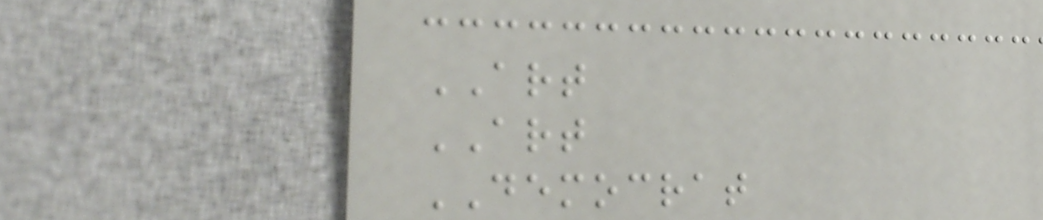ART
ART
DEMOCRAT
